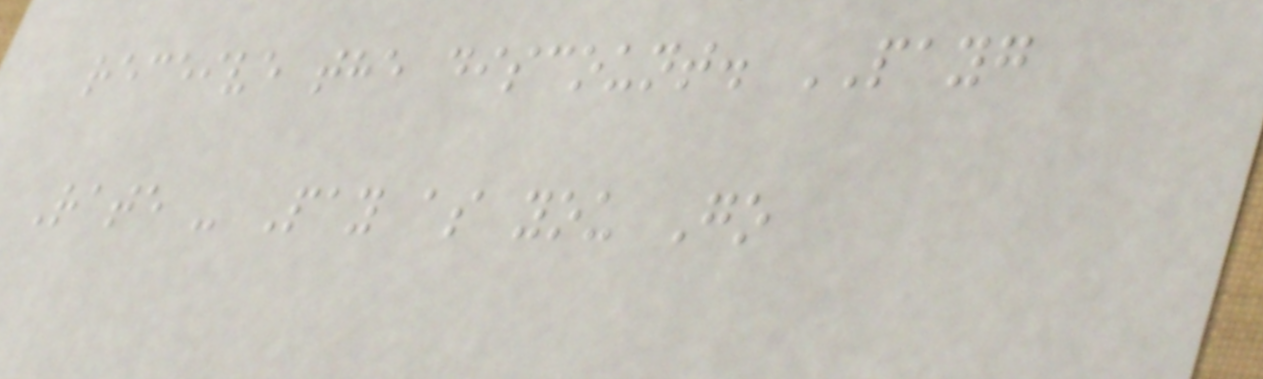receive the discount. PAYG
Rate - Pay as you Go
